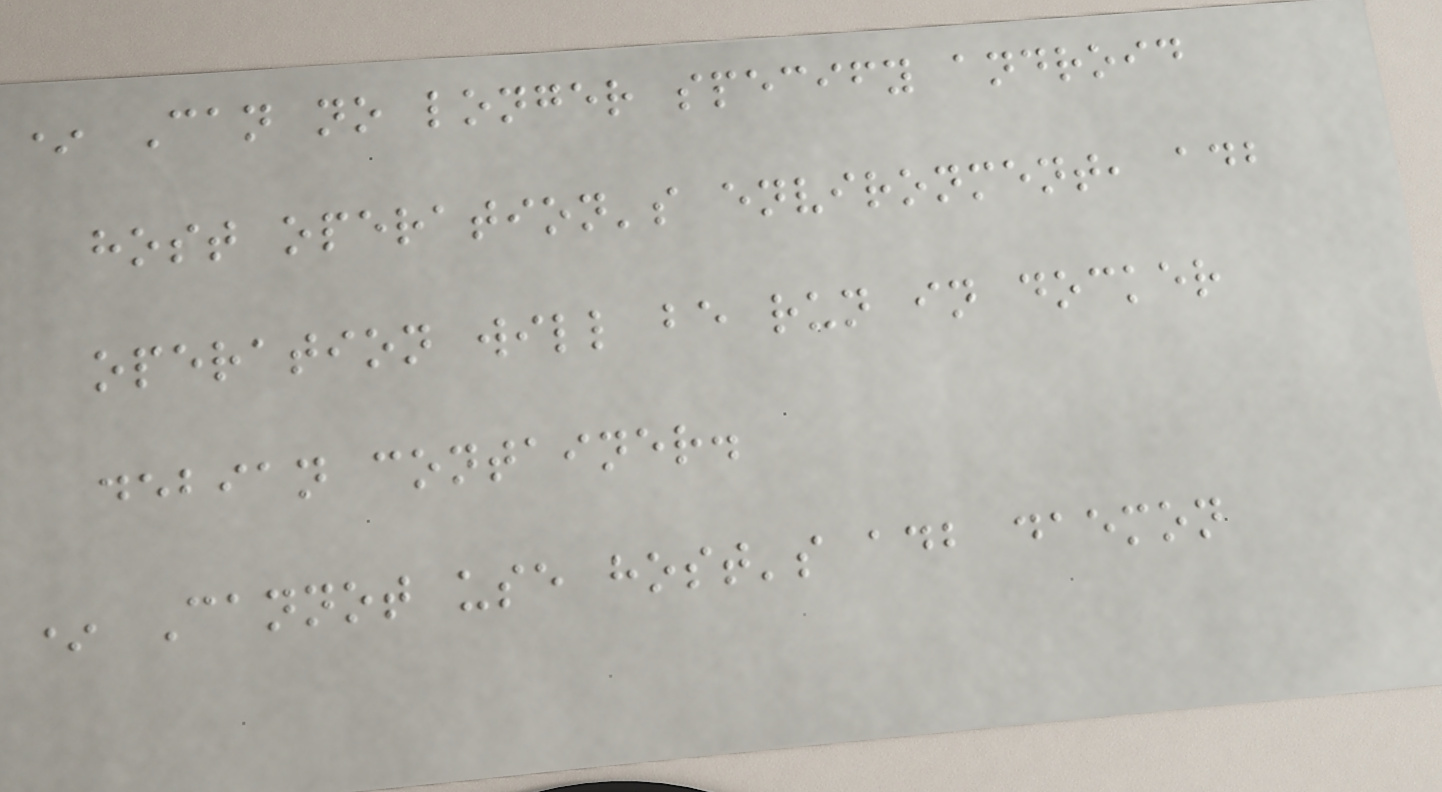* Can no longer specify android
host operation's environment, adb
operation will be run in docker
debian container.
* Cannot use host's adb daemon
